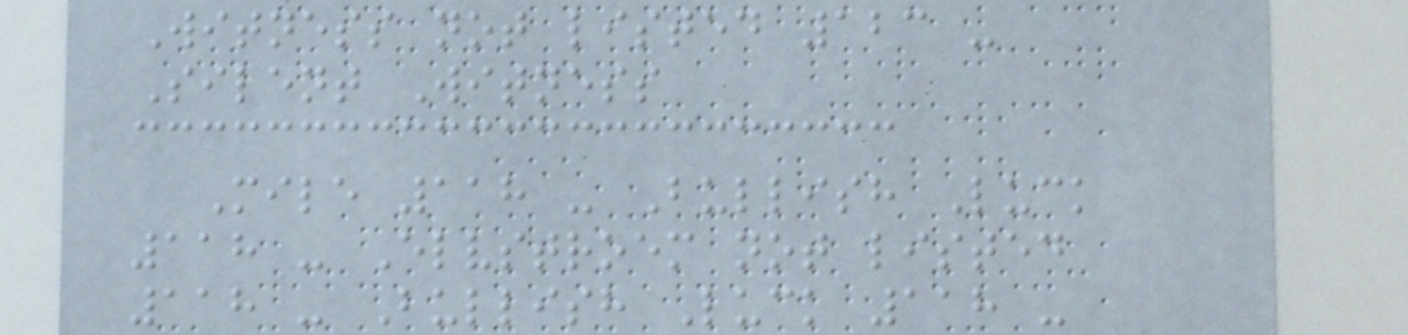Witness not listed 123 -
Silent Witness
Mile 118 - Bullish Luck
118 - Elvstroem not listed
118 - Bullish Luck 118 -
